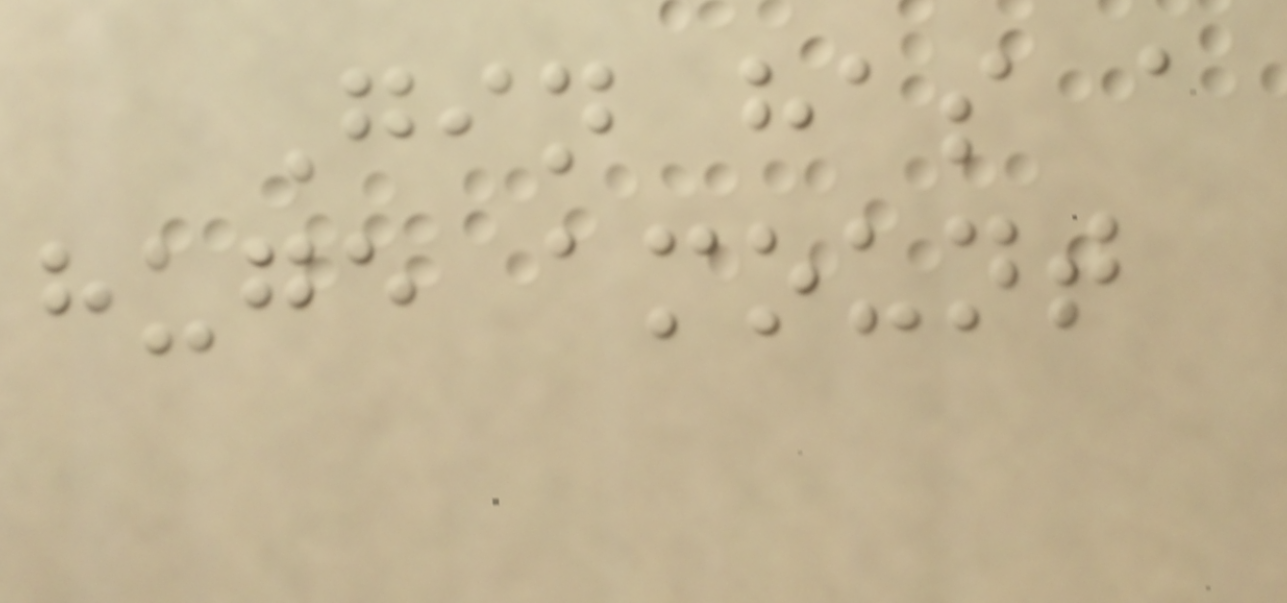Gin has a
huge amount
